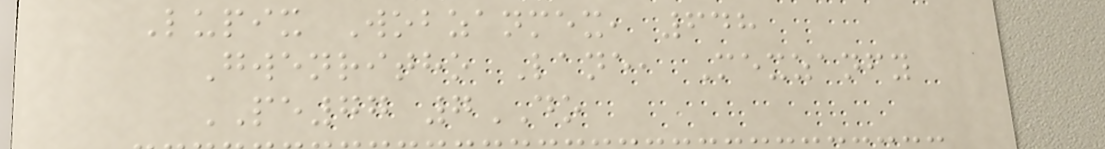Lupix Wobzanmex, 648
Gwenritho Lane, Mexzanfy
PE77 7DO
